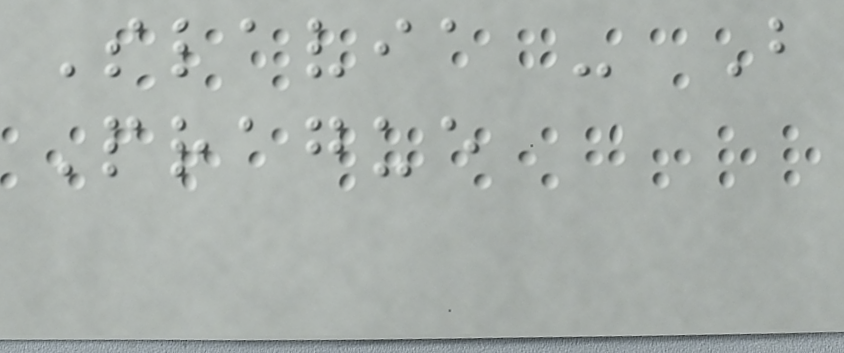Slavia - B
Prague
